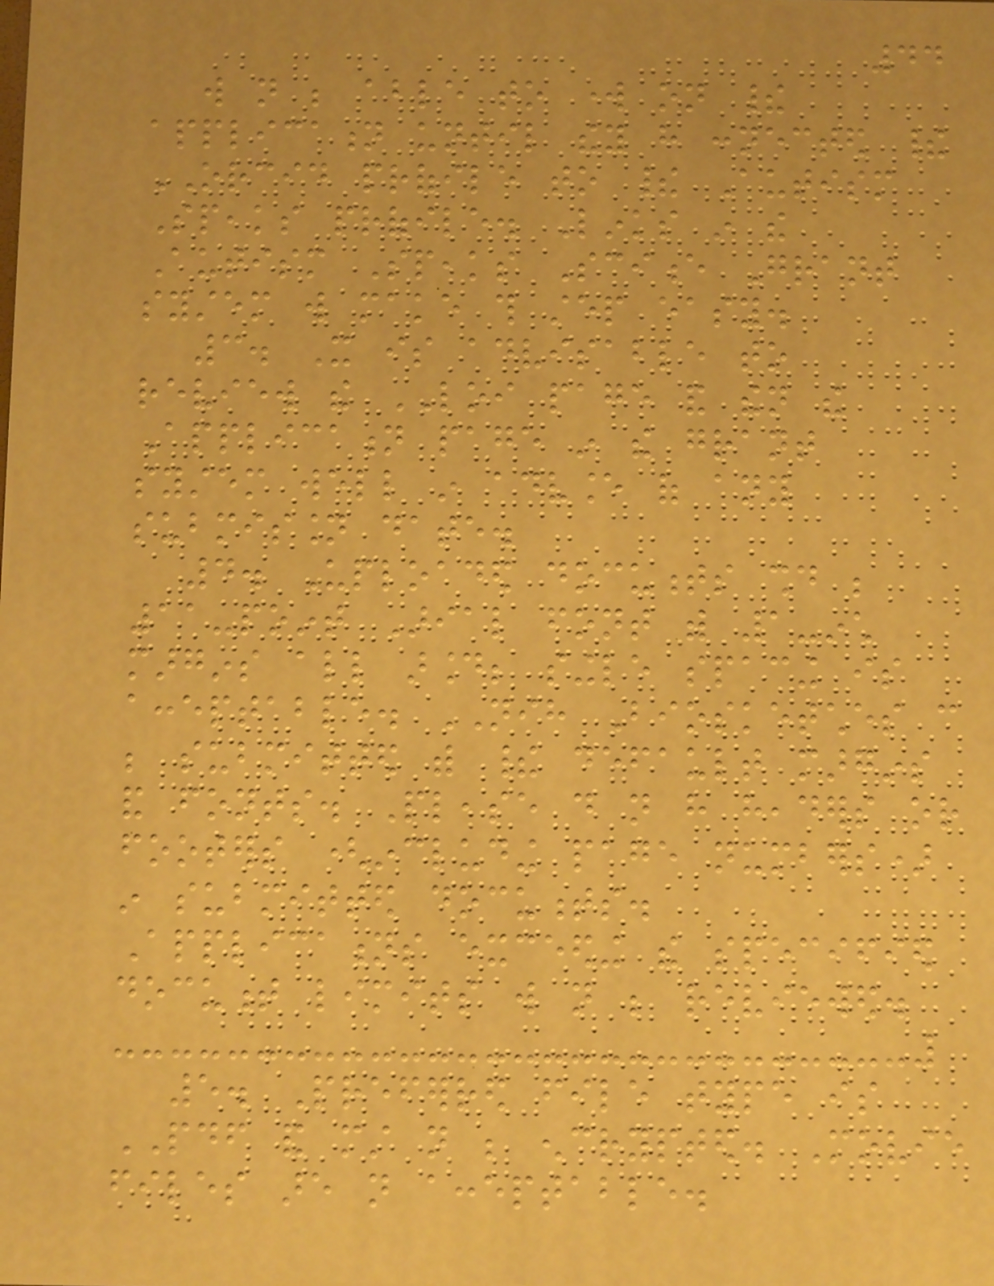44
will not be able to work on their
application until they have connected their
ORCID profile to their Autism
Speaks profile. Links in the
Autism Speaks Science Grant
system will make this step easy.
3. It is advisable to
review the LOI page and then the
Application page in the grant
system well in advance of any
submission date.
4. Uploaded documents should be
11-point Arial font with 1-inch
margins all around; single spacing is
acceptable. NIH Biosketches can
be submitted with their default margins
and fonts. Please do not have headers or
footers (including page numbers)
in submitted documents.
Applications exceeding the specified
document limits will not be reviewed.
5. Preferred file type is
PDF and must not be encrypted. Movie
files are not acceptable.
